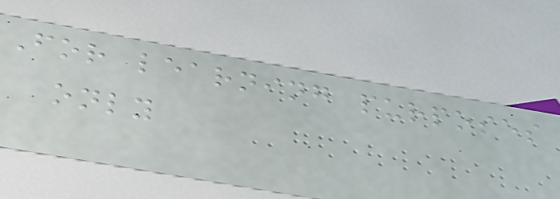For learning purposes
only
